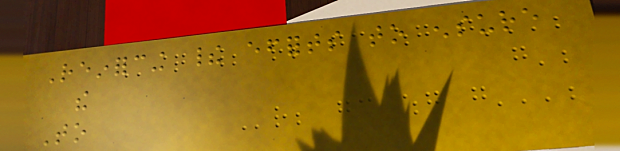Reinforcing their efforts to ensure
the
To
